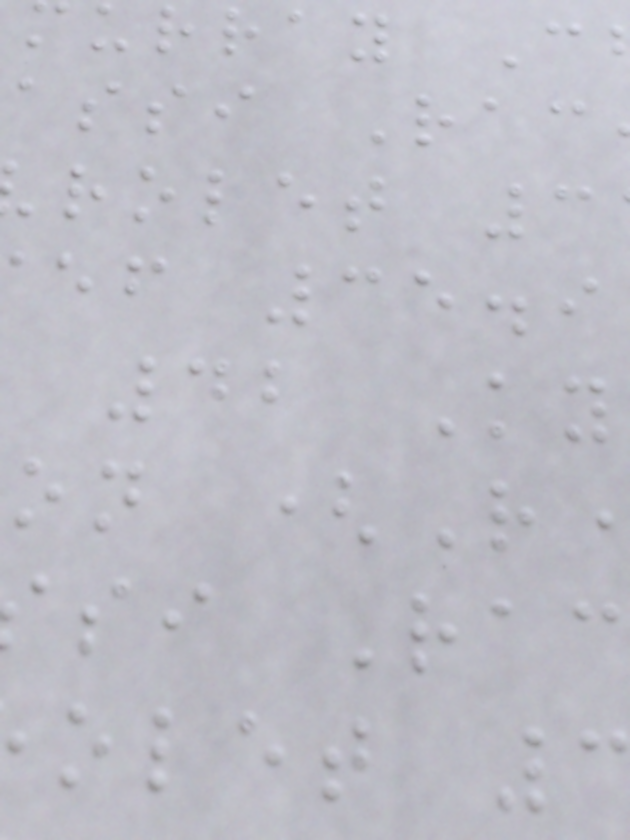rray C
assi Rac
rolet 3
ef 35.9
42 Ky
on (R
si Rac
